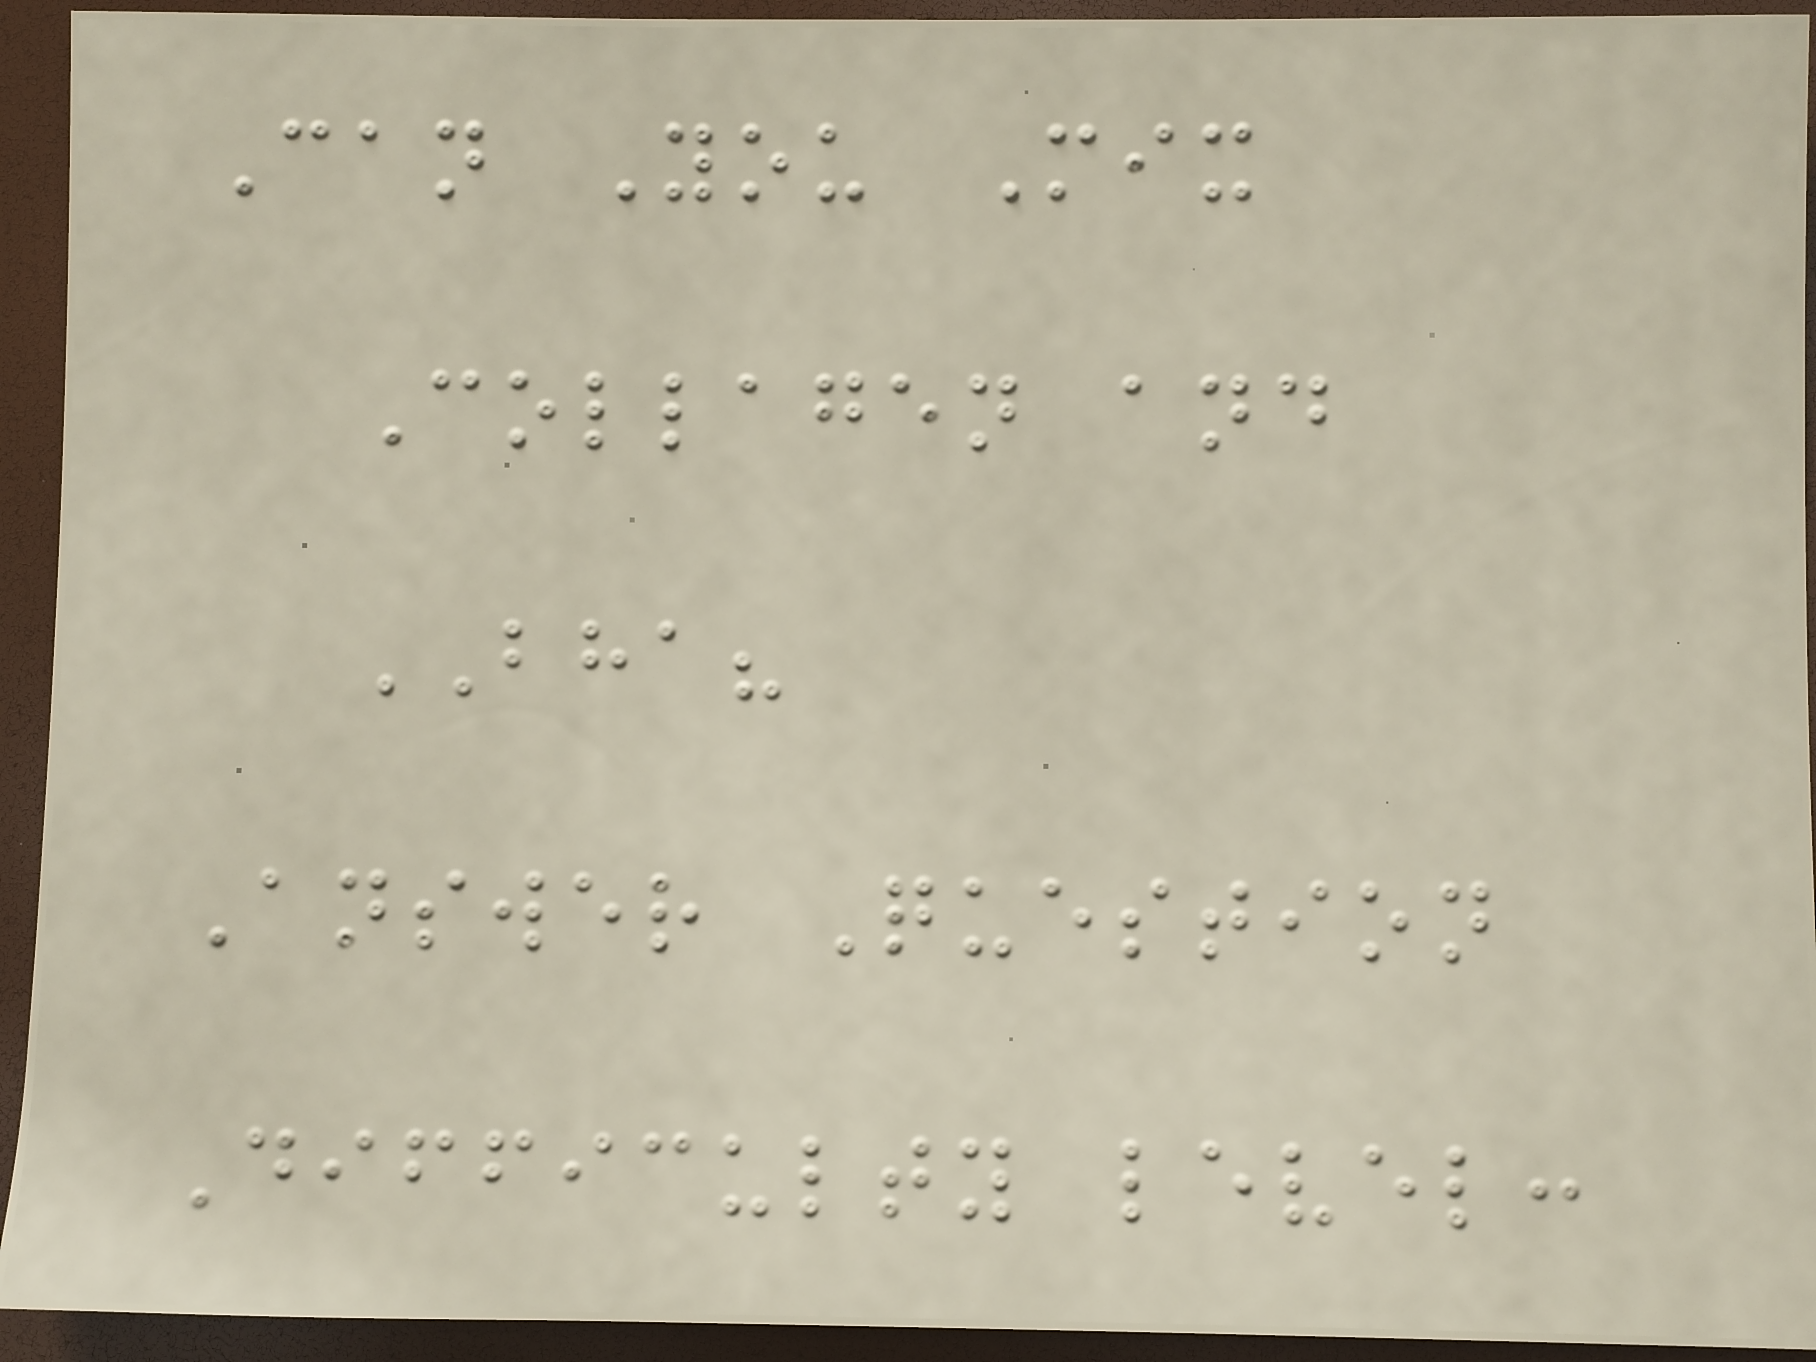Can You Mix
Collagen and
BHA?
Answer Question
Difficulty level:
